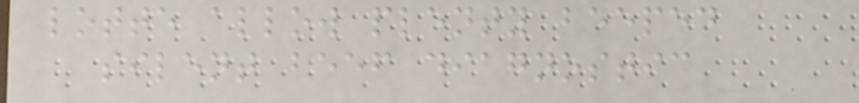lotte allow plenty beeped
silent beef diagnostic
